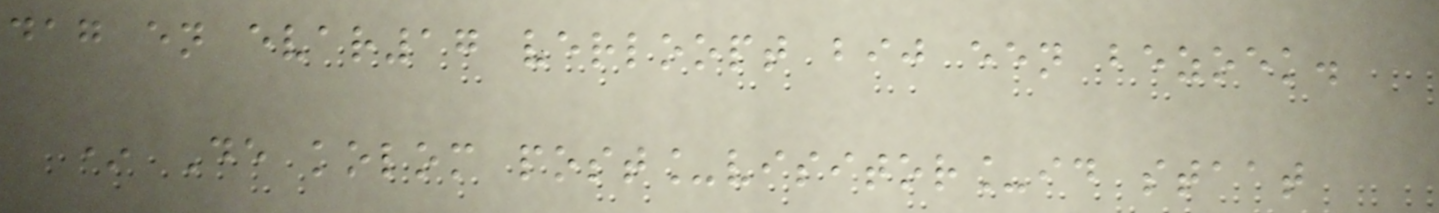dag en evar17 verloopt bij een bezoek.
* De kolom post_visitor_id staat
